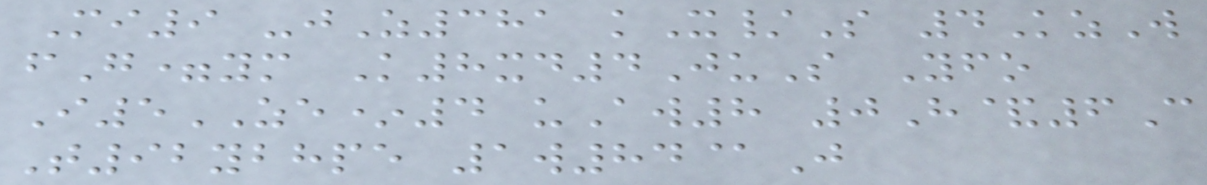Mi9 -jZ381 kX/S 4KzW
fG=ym K8xd4JuS Yfo
I5ZE*4 uAw8 0H&6C
T92ybhpe 1w84@J
